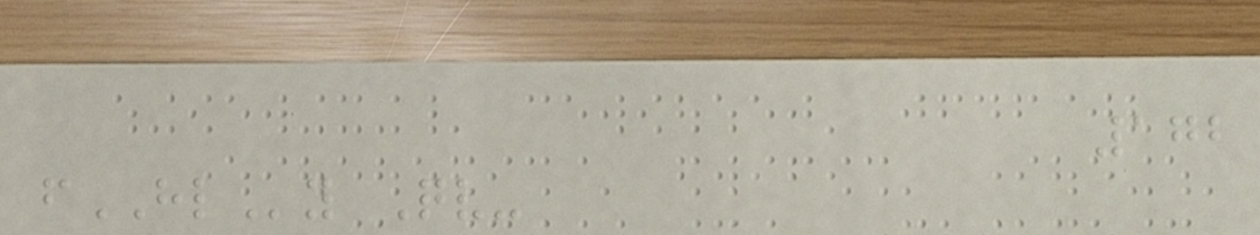172
fHLy Qv-
